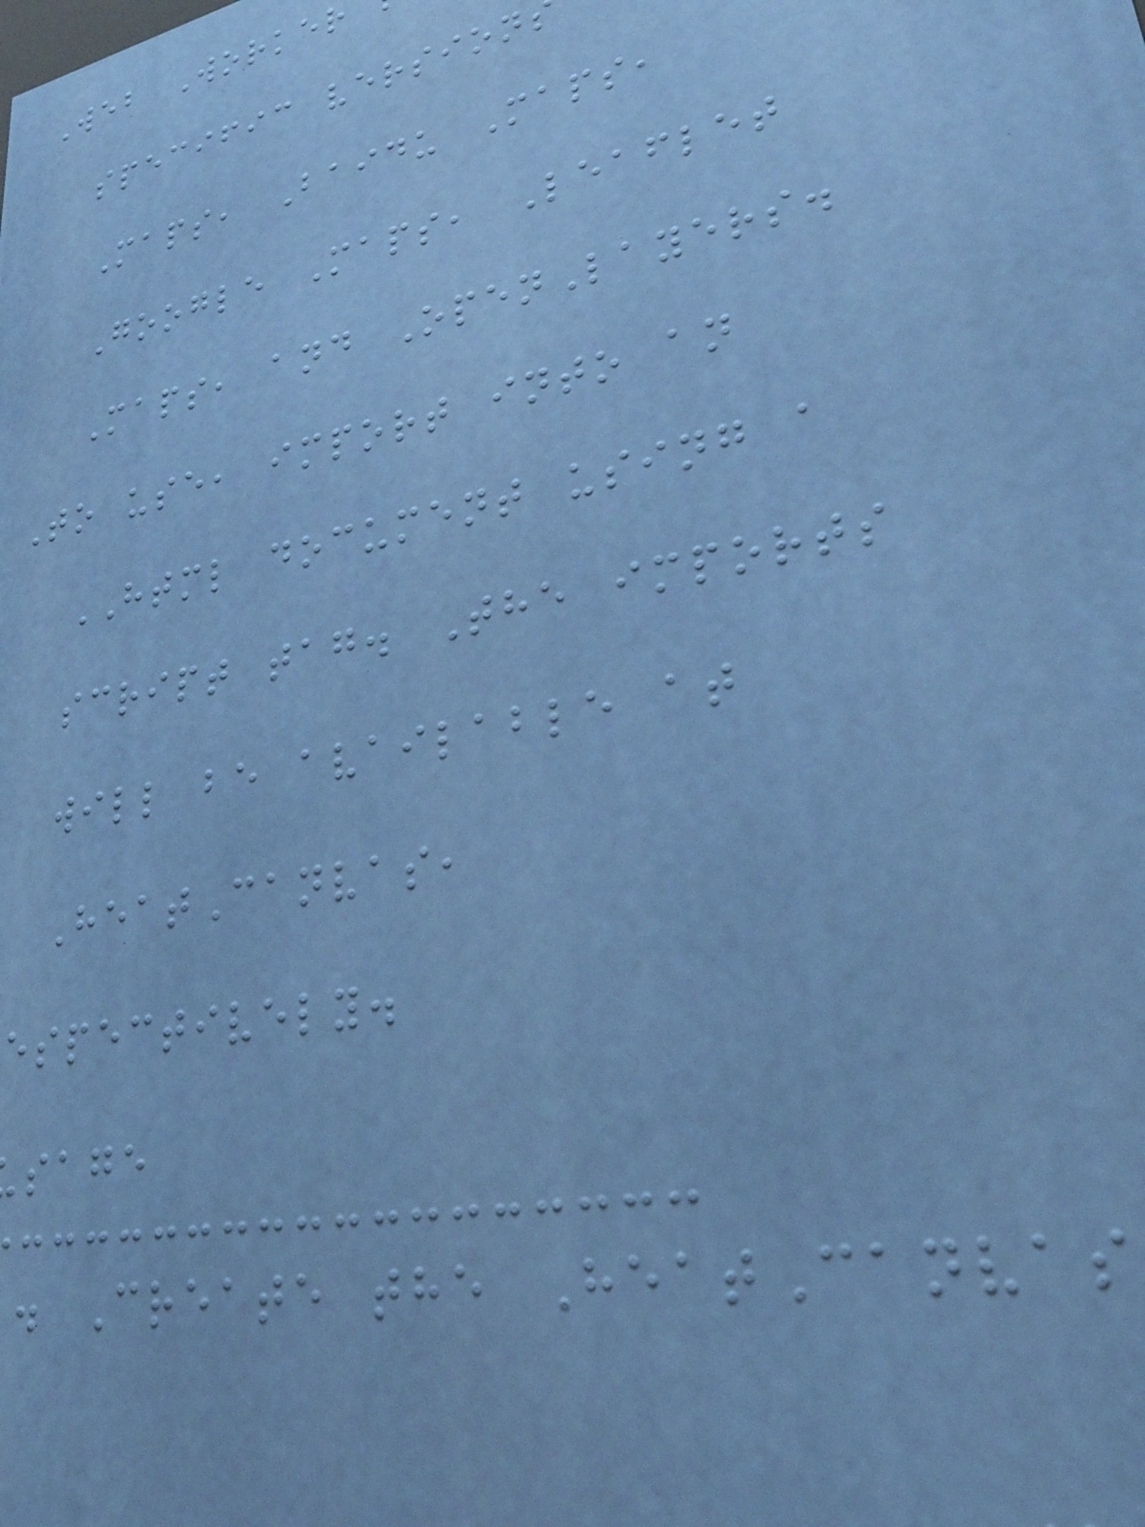Web Worker
specific version
Maps, Baidu Maps,
Google Maps, Leaflet
Maps, and OpenLayers.
To use, import into an
HTML document using a
script tag. The imports
will be available at
HeatCanvas,
espectively.
sage
. Create the HeatCanvas
